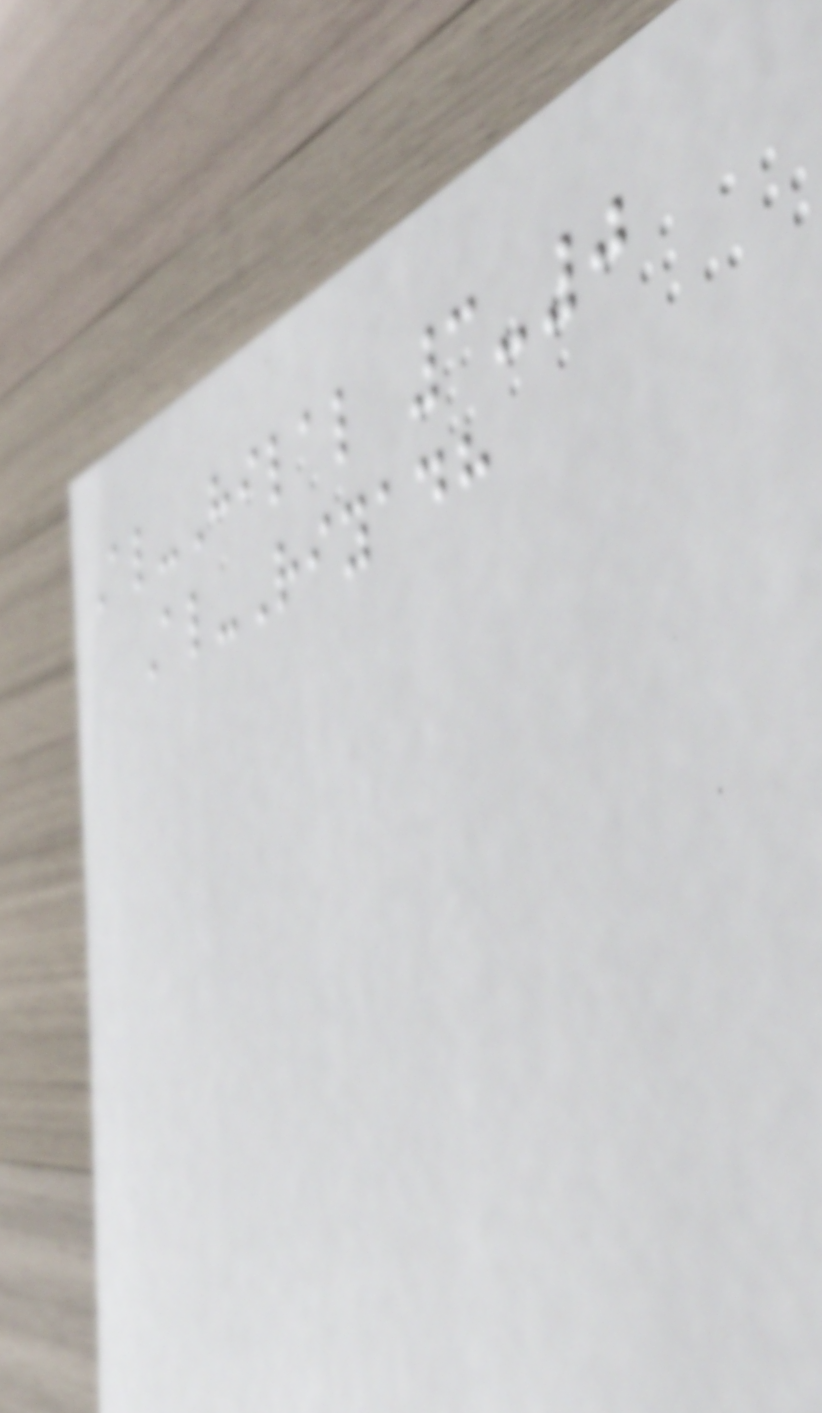Al-Hilal 3-0
Al-Riyadh
